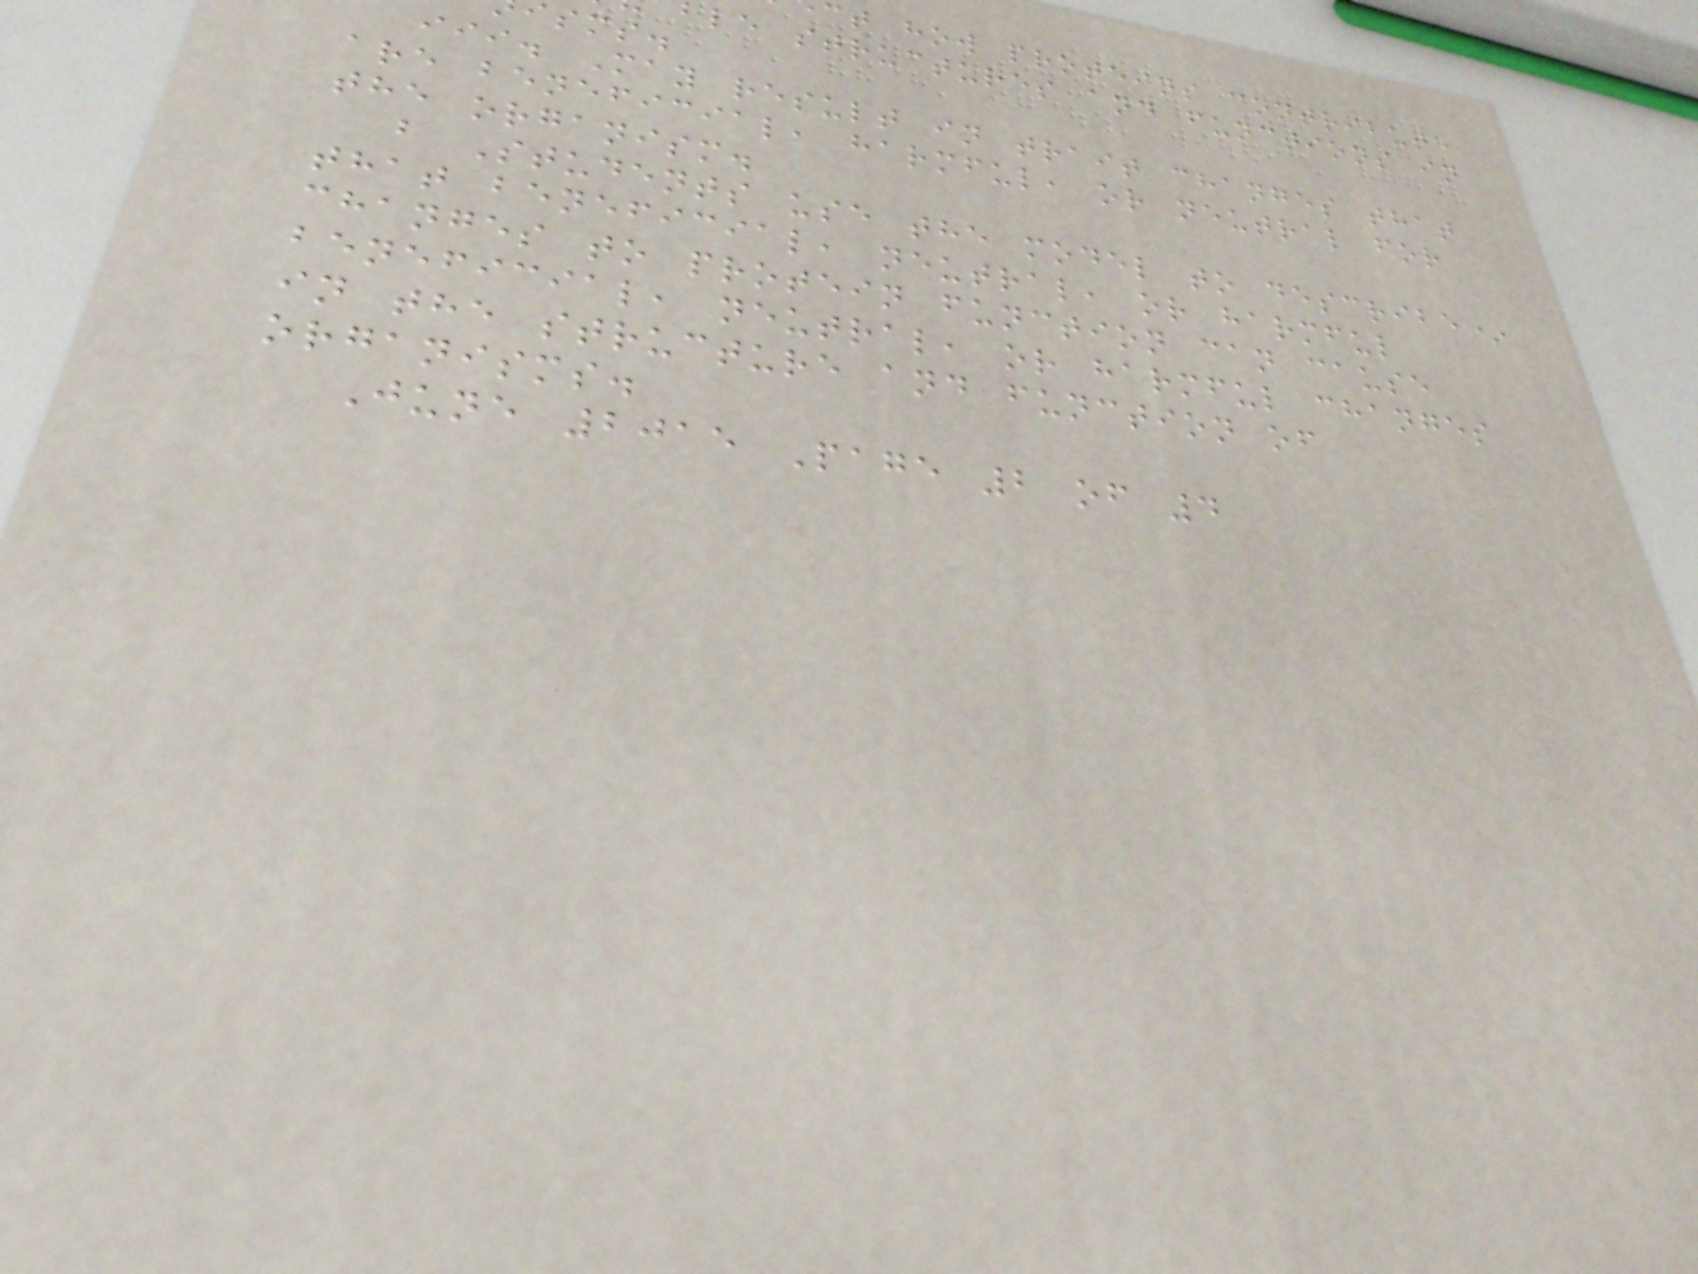ct how proteins contribute
le structures and functions in
sms.
iii. May result in trait changes that
are beneficial, harmful, or neutral for
the organism.
b Students use the model to describe*
that beneficial, neutral, or harmful
changes to protein function can cause
beneficial, neutral, or harmful changes
in the structure and function of
organisms.
June 2015 Page 2 of 4
